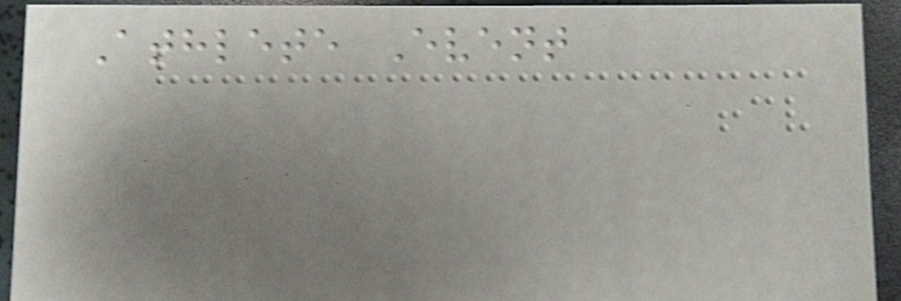Athlete Event
